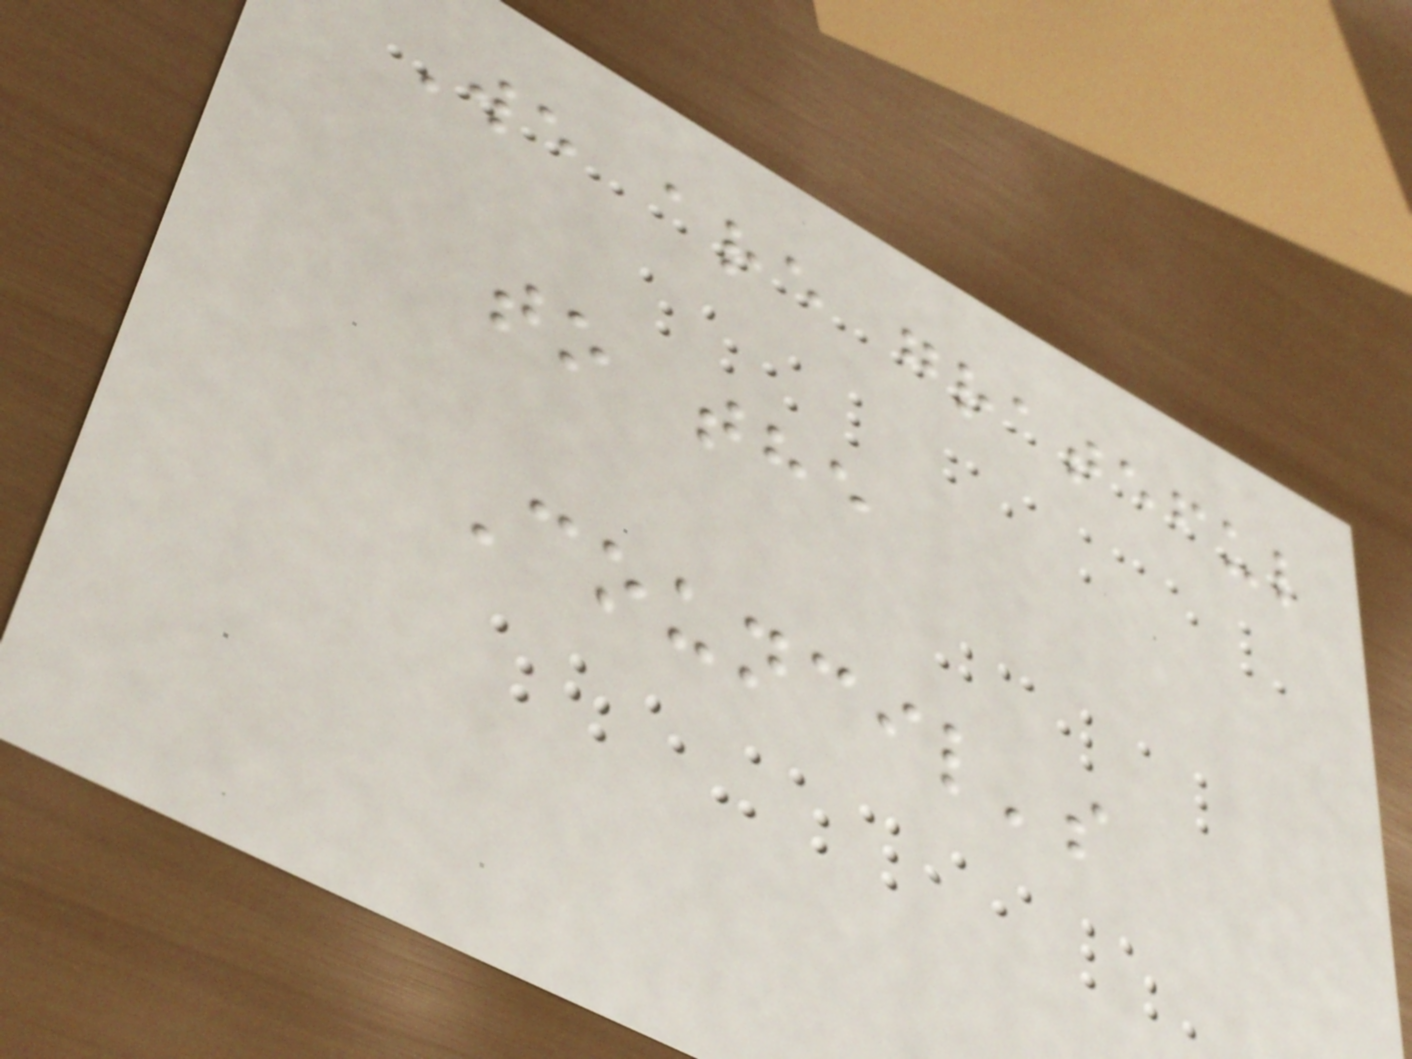We are grateful
to the
Council's
